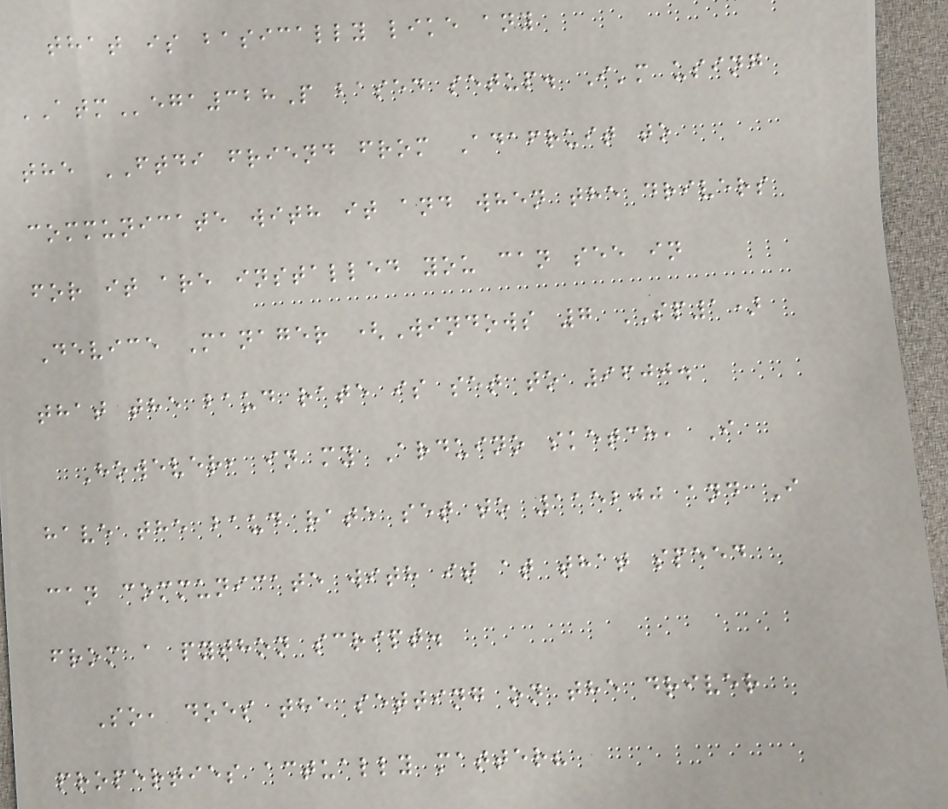that is basically like any
ATMega328P based setup. I'm using
the FTDI friend from Adafruit to
communicate with it and when the drivers
for it are installed you can see in
Device Manager (Windows 7 SP1)
that the baud rate is set to 9600.
However, in my Arduino sketch, I
have the baud rate set to 115200 and I
can communicate with it at that speed
from a python script.
So, does the setting on the driver
properties actually matter?
